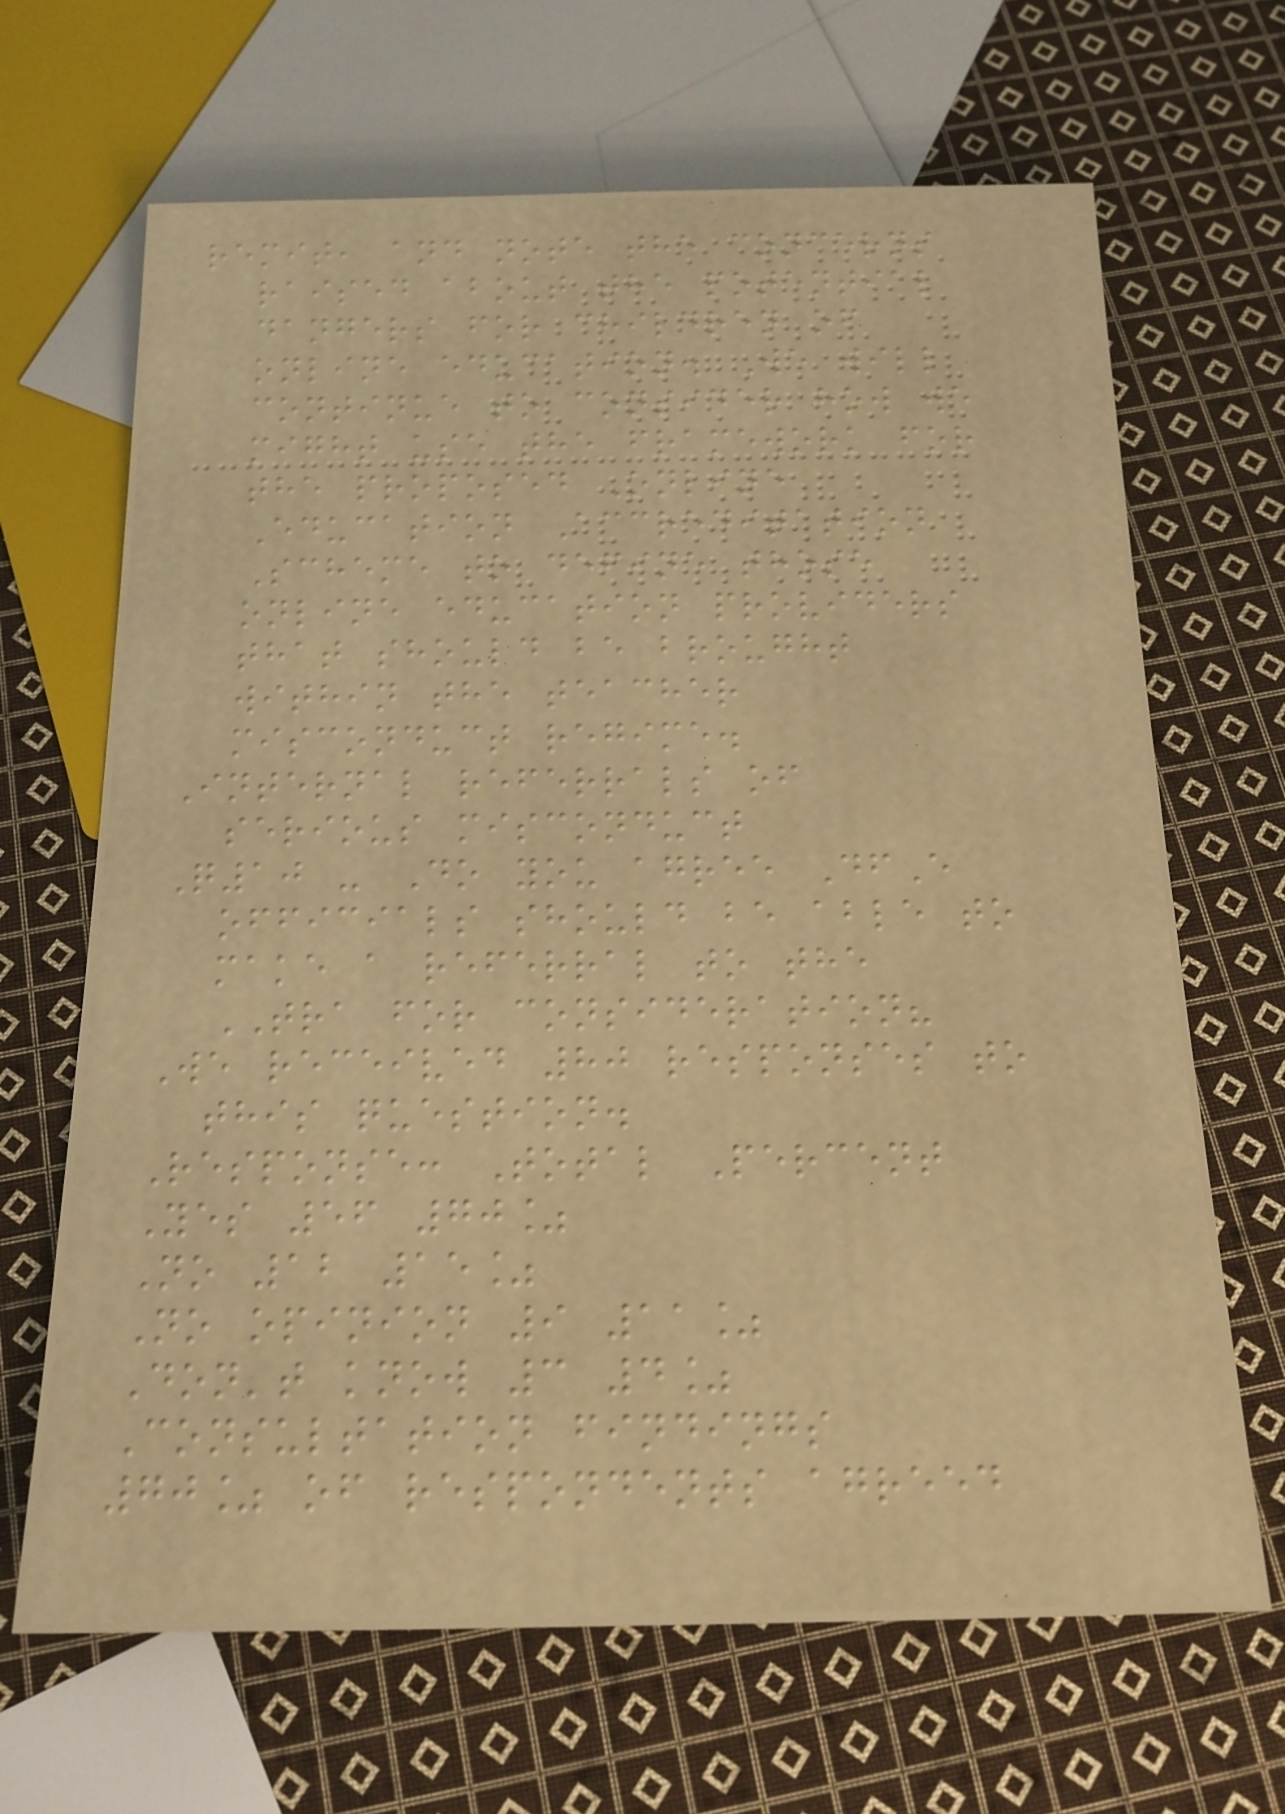remit, and note the concerns
raised about the potential
dangers for children of
online education. We will
continue to consider how we
might use the framework for
the proposed Online
Education Accreditation
Scheme to define those
online education providers
that should be brought
within the teacher
misconduct regime.
Internal referrals of
serious misconduct
Q10 - Do you agree DfE
officials should be able to
make a referral to the
TRA for consideration?
We received 80 responses to
this question.
Response: Total Percent
Yes 56 70%
No 12 15%
No opinion 9 11%
Don't know 3 4%
Consultation findings
70% of respondents agreed
